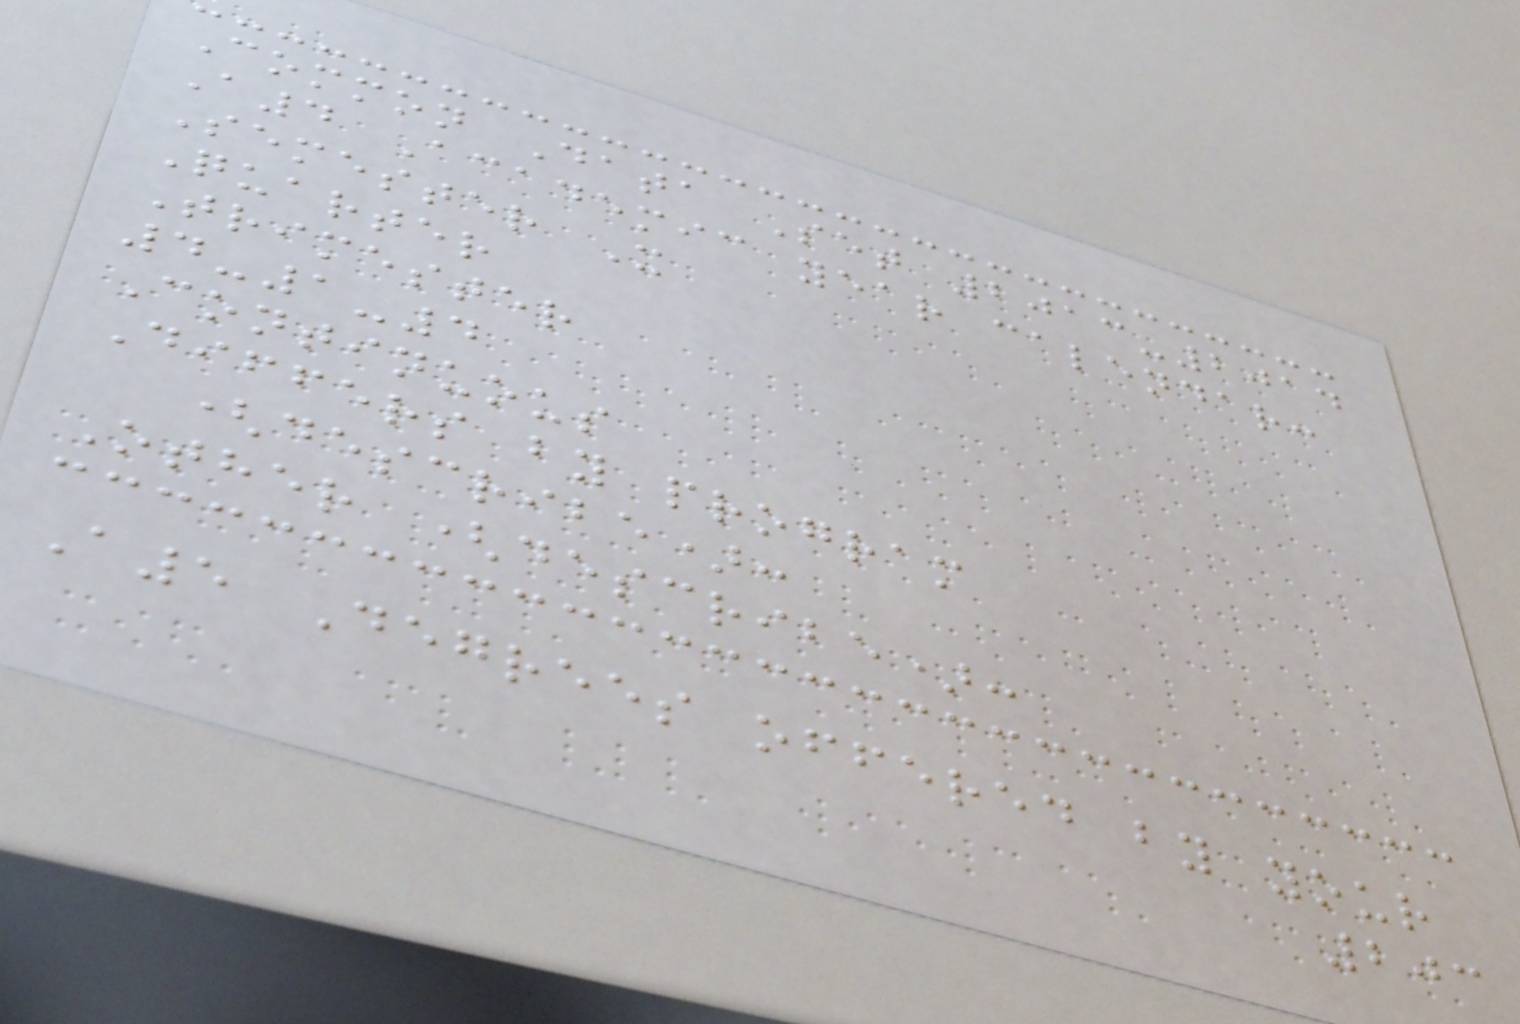Common Data Set 2013-2014
A4 Academic year calendar:
Semester X
Quarter
Trimester
4-1-4
Continuous
Differs by program
(describe):
Other (describe):
A5 Degrees offered by your
203
